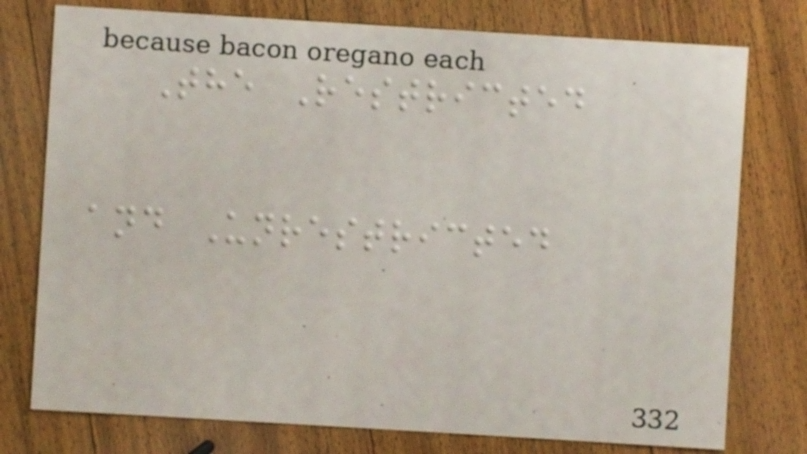The Restricted
and Unrestricted
